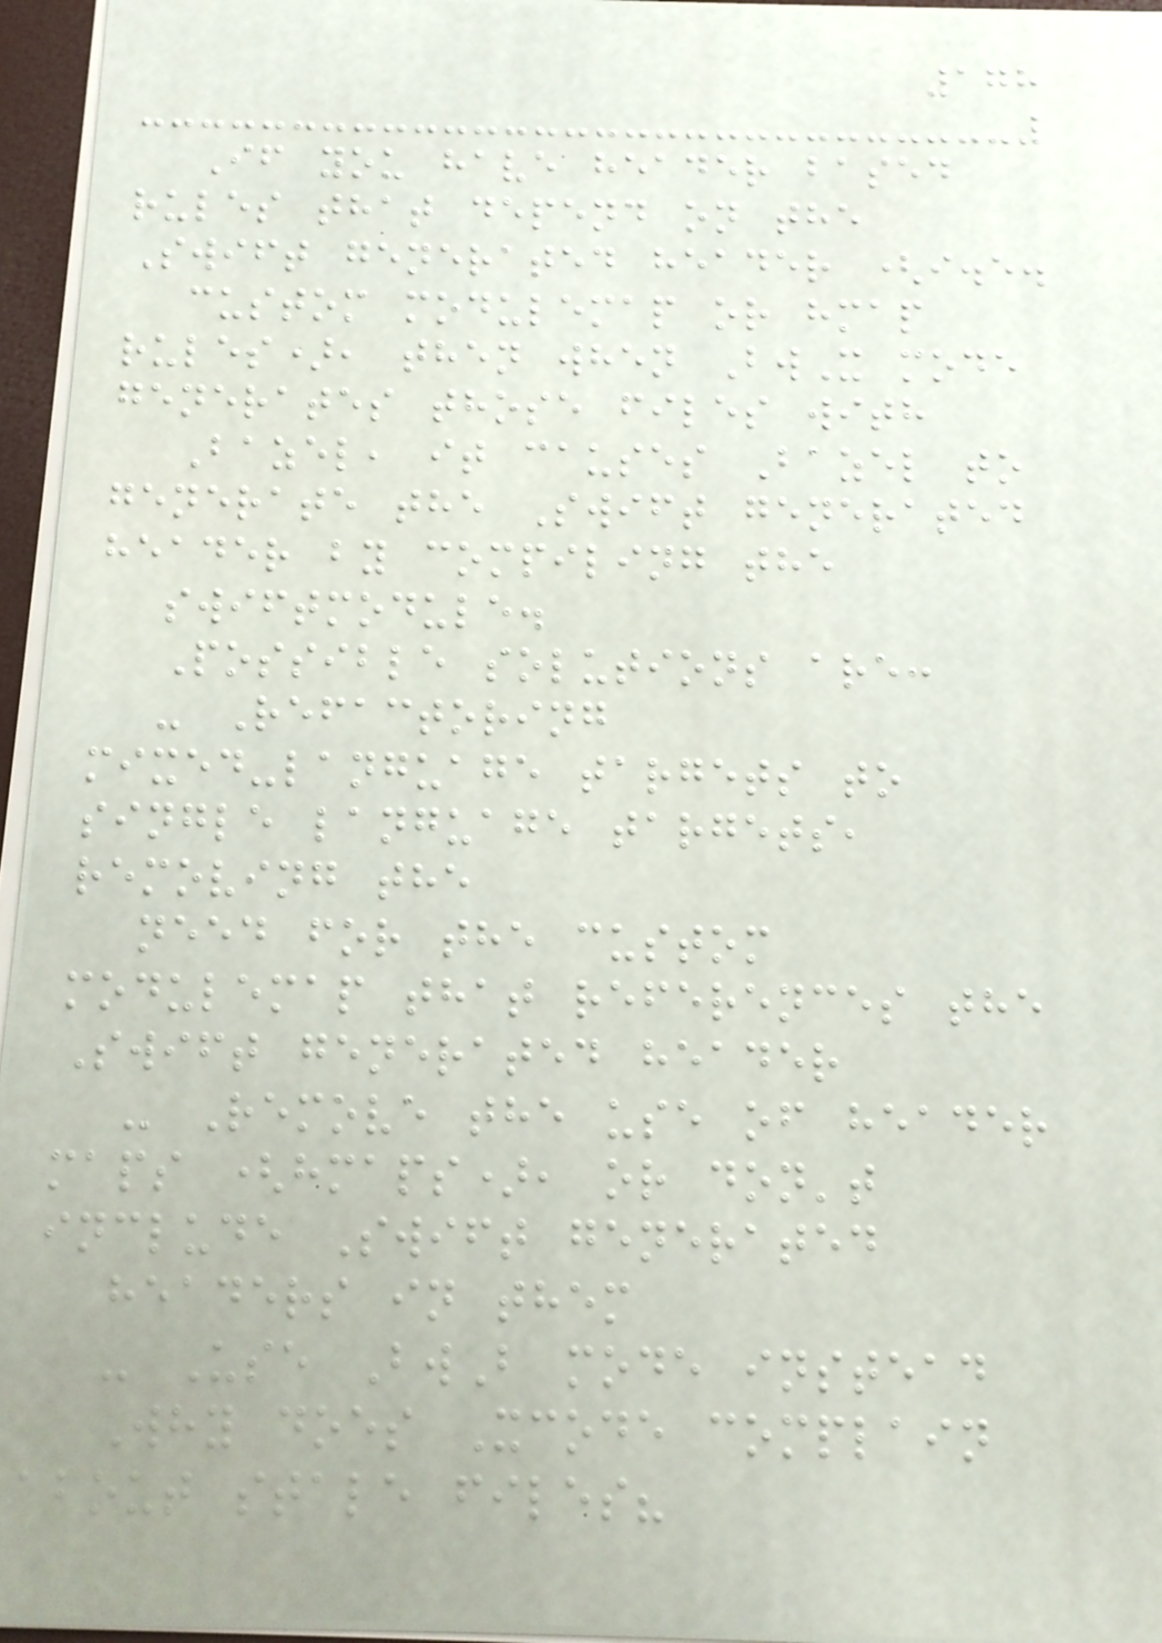178
If you have header based
rules that depend on the
Swift generated header (i.e.
custom modulemap or hmap
rules), then when BwX mode
generates those files with
Bazel, it causes Bazel to
generate the Swift generated
header by compiling the
swiftmodule.
Possible solutions are:
- Refactoring
mixed-language targets to
single language targets,
removing the
need for the custom
modulemap that references the
Swift generated header
- Remove the use of header
maps (hmaps), or don't
include Swift generated
headers in them
- Use BwB mode instead
Why does Xcode complain
about stale files?
